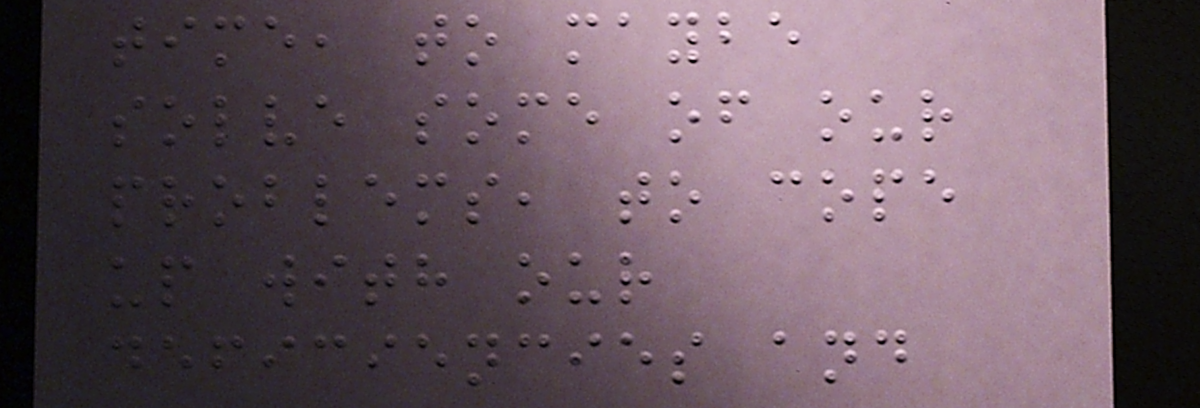time, to maybe
solve some of our
problems, to cope
up with our
deficiencies and
